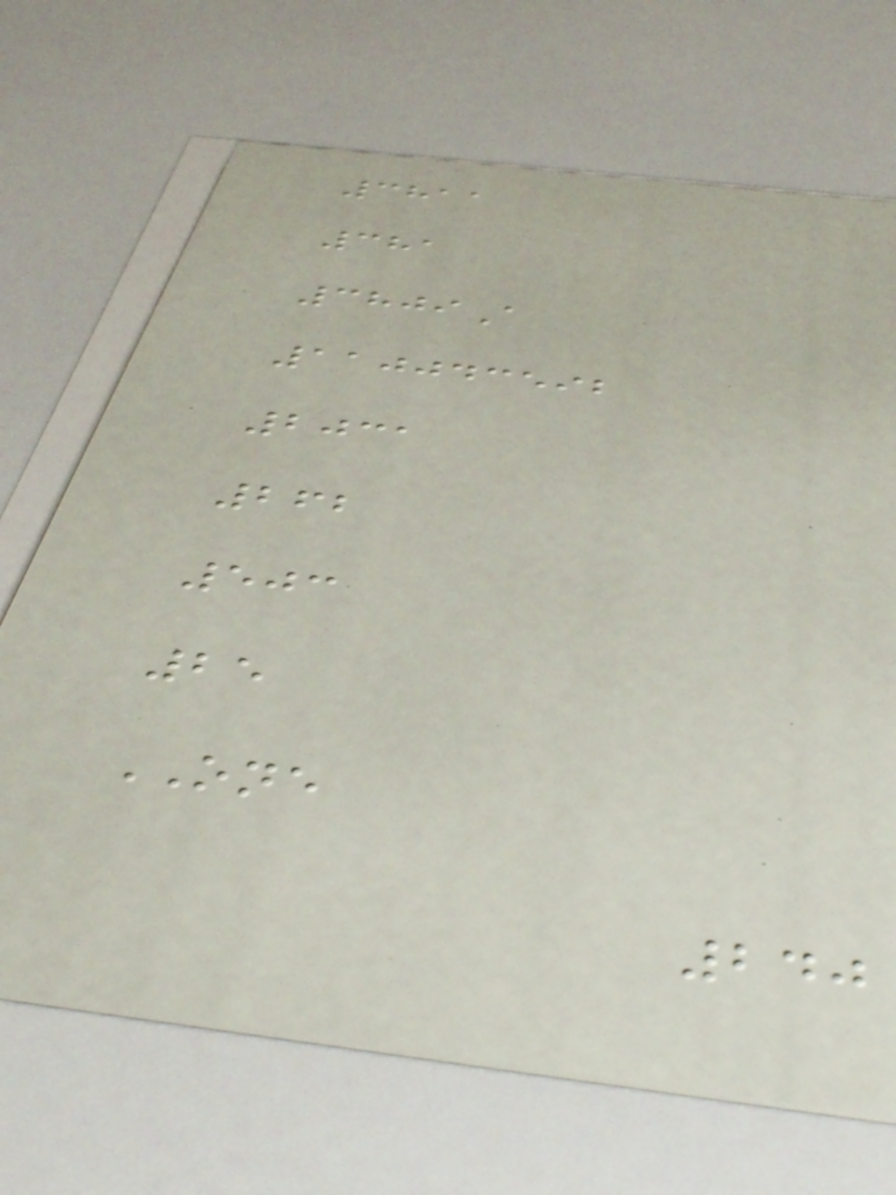3811
381
3809A
110043592
2031
262
503
25
ONE
240
